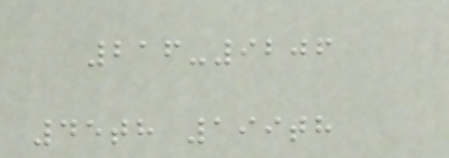216-9206
45th 199th
